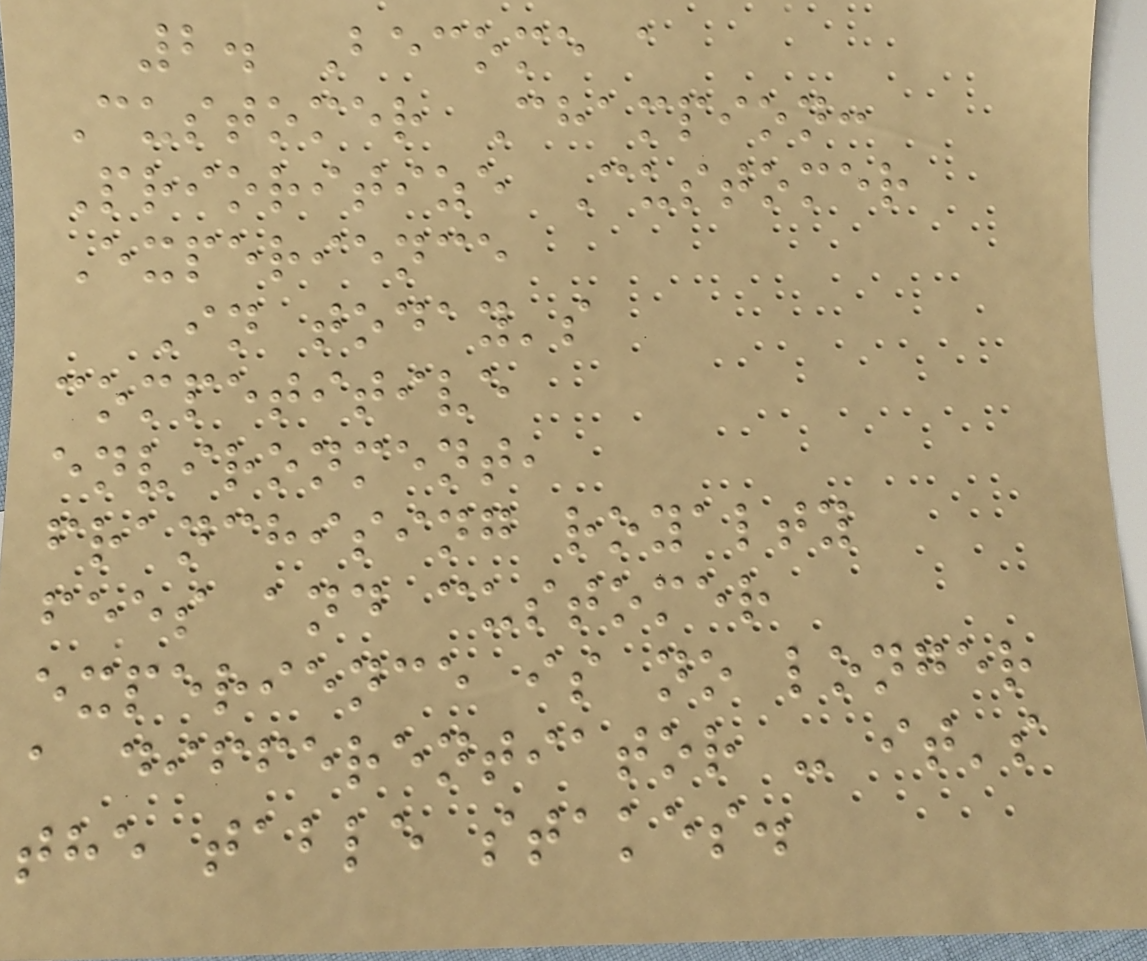2. Become a
Customer Champion:
Prioritize Customer
Experience
In today's
competitive
environment,
franchising royalty
fees and customer
experience is no longer
a differentiator - it's
the table stakes.
